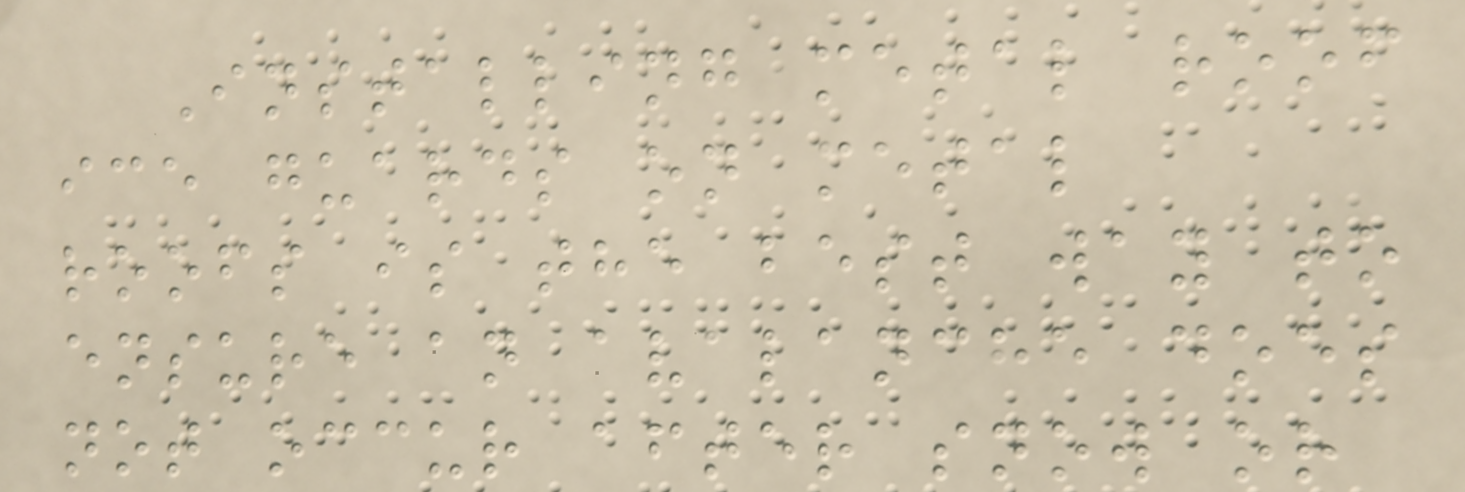Installing metal roof
ice guards on metal
roofs is the best way to
ensure an avalanche does
not occur after snow or
